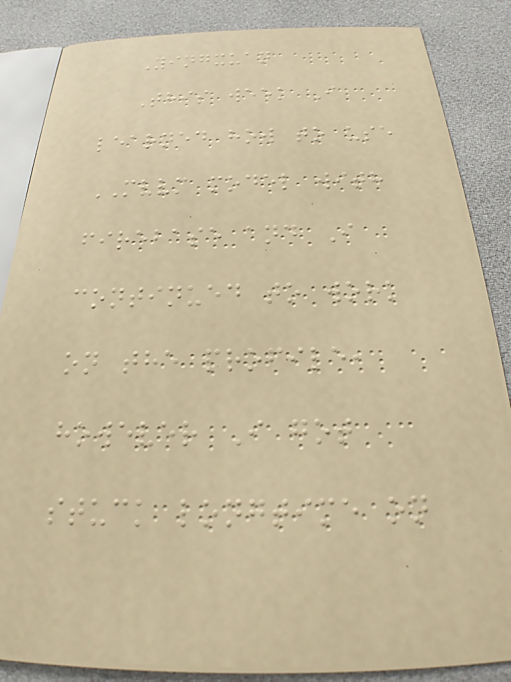Yingxuan
This week I
learned how to use
MVVM model with
firebase and I
continued to work
on the profile,
however I got
stuck longtime on
